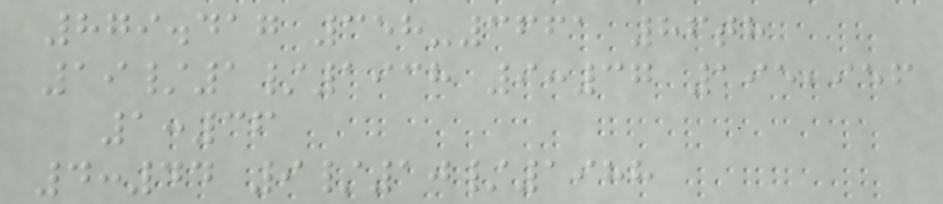879.417 358-3661 86th
19/1/1938 9:37 195,956
1:36
4:44 9/10/1988
